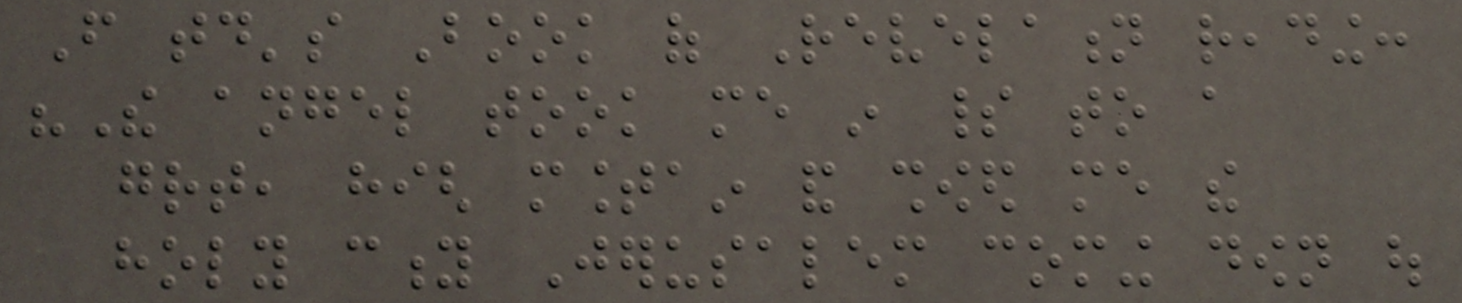From today's Book of Revelation reading:
"The angel took me in spirit to a
great, high mountain and showed me the
holy city Jerusalem coming down out
